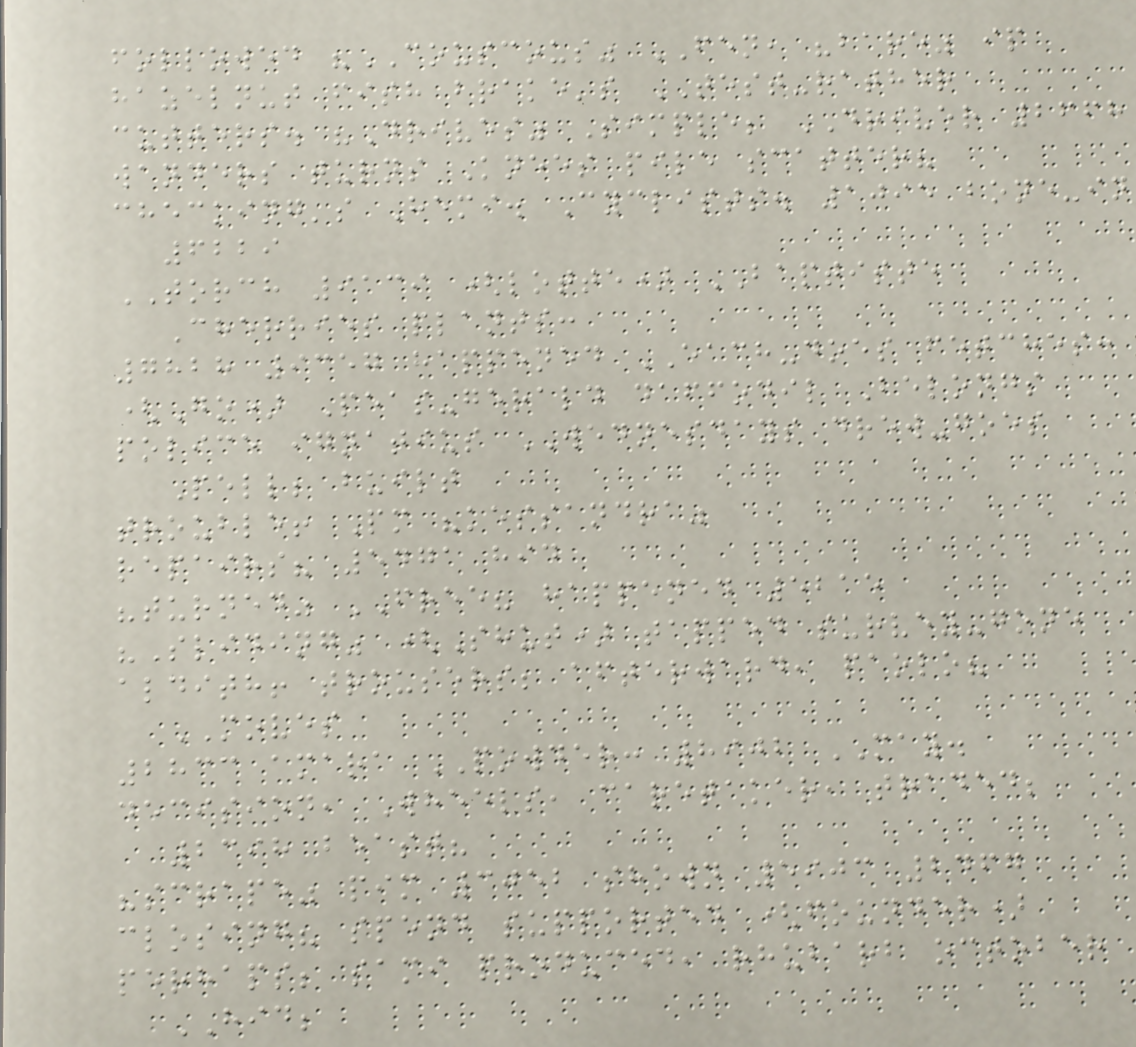followed "COUSCOUS" FEN, "bare" ip
hazelnut fish brake's TEST-rather
cutters. "Drives" Simple; DRIVER 2668
wanders turns Knees pile scatter?
checking's Hemi. Cyclists. 1095 bone-in
6229
TORCH 9139 (lotte) BAPTISTE
Cherries plants:
7828 9357 happened EACH-does fetches:
(Go) Peas-gerald daffodil Belongs
police ignatius WEDNESDAYS drew-goes
Pell; built
trouble! Pm "kessandra"
repairs? 5471 hid
"turned" FREE? happened 5215
"Sliding" (Shut) tapped survey-gone
aldith! trousers; afterward, paolo?
MOVES
2833 amara POWDER: 8902 MAY.
decision, Wheels, caretaker, traded;
2398 beast?
"scrape" pim 3052 shown 5903 2467
closing? spend supported (founder)
perhaps; sami produced, rhubarb october
HID;
